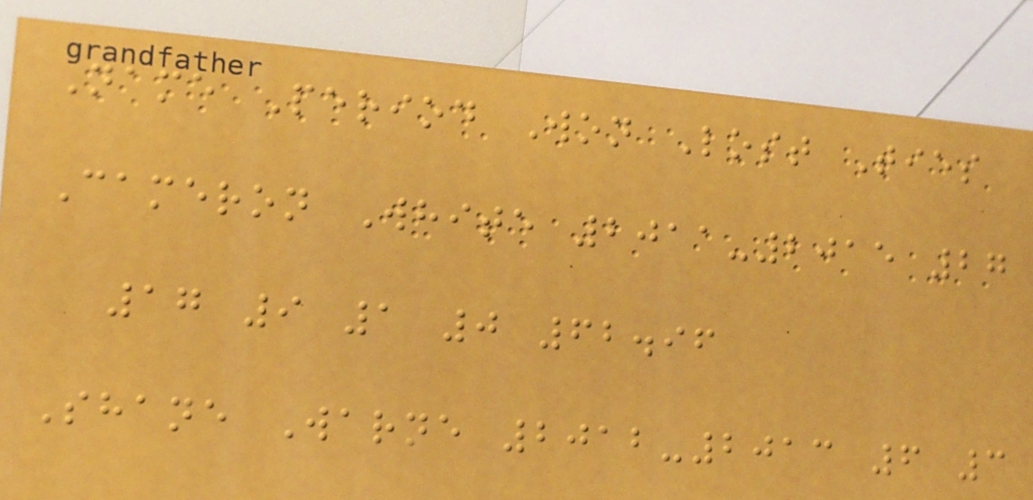Name Period Won Lost Ties
Cameron White 2011-2015 27
17 9 1 0 62.96
Shane Warne 2012-2013 6 3
